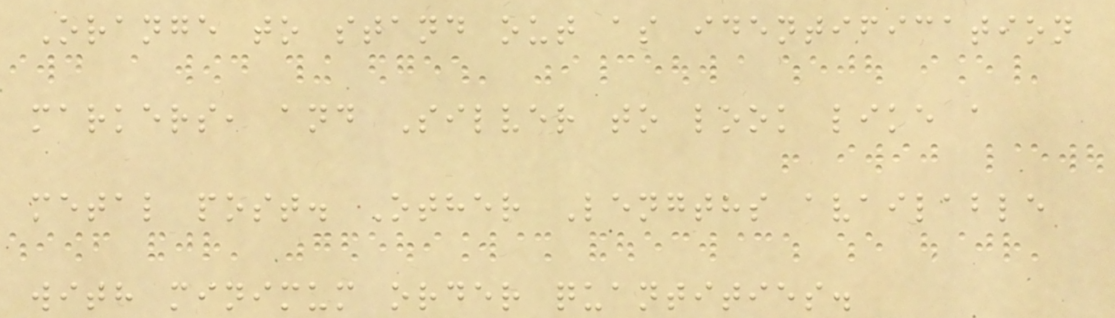Orange to stand out as identification
markers, and Silver to look like a
metal post. Other Lengths available
with minimum order quantities.
